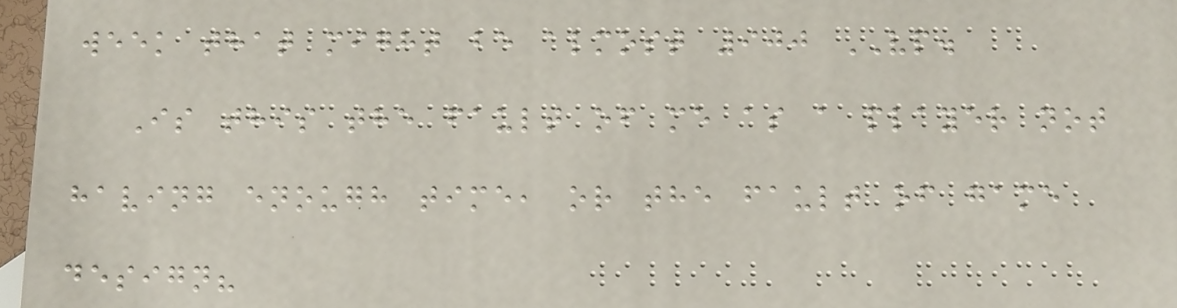week that might be almost 900 VP.
Is this the fault of me as a player not
having enough time, or the fault of game
design?
